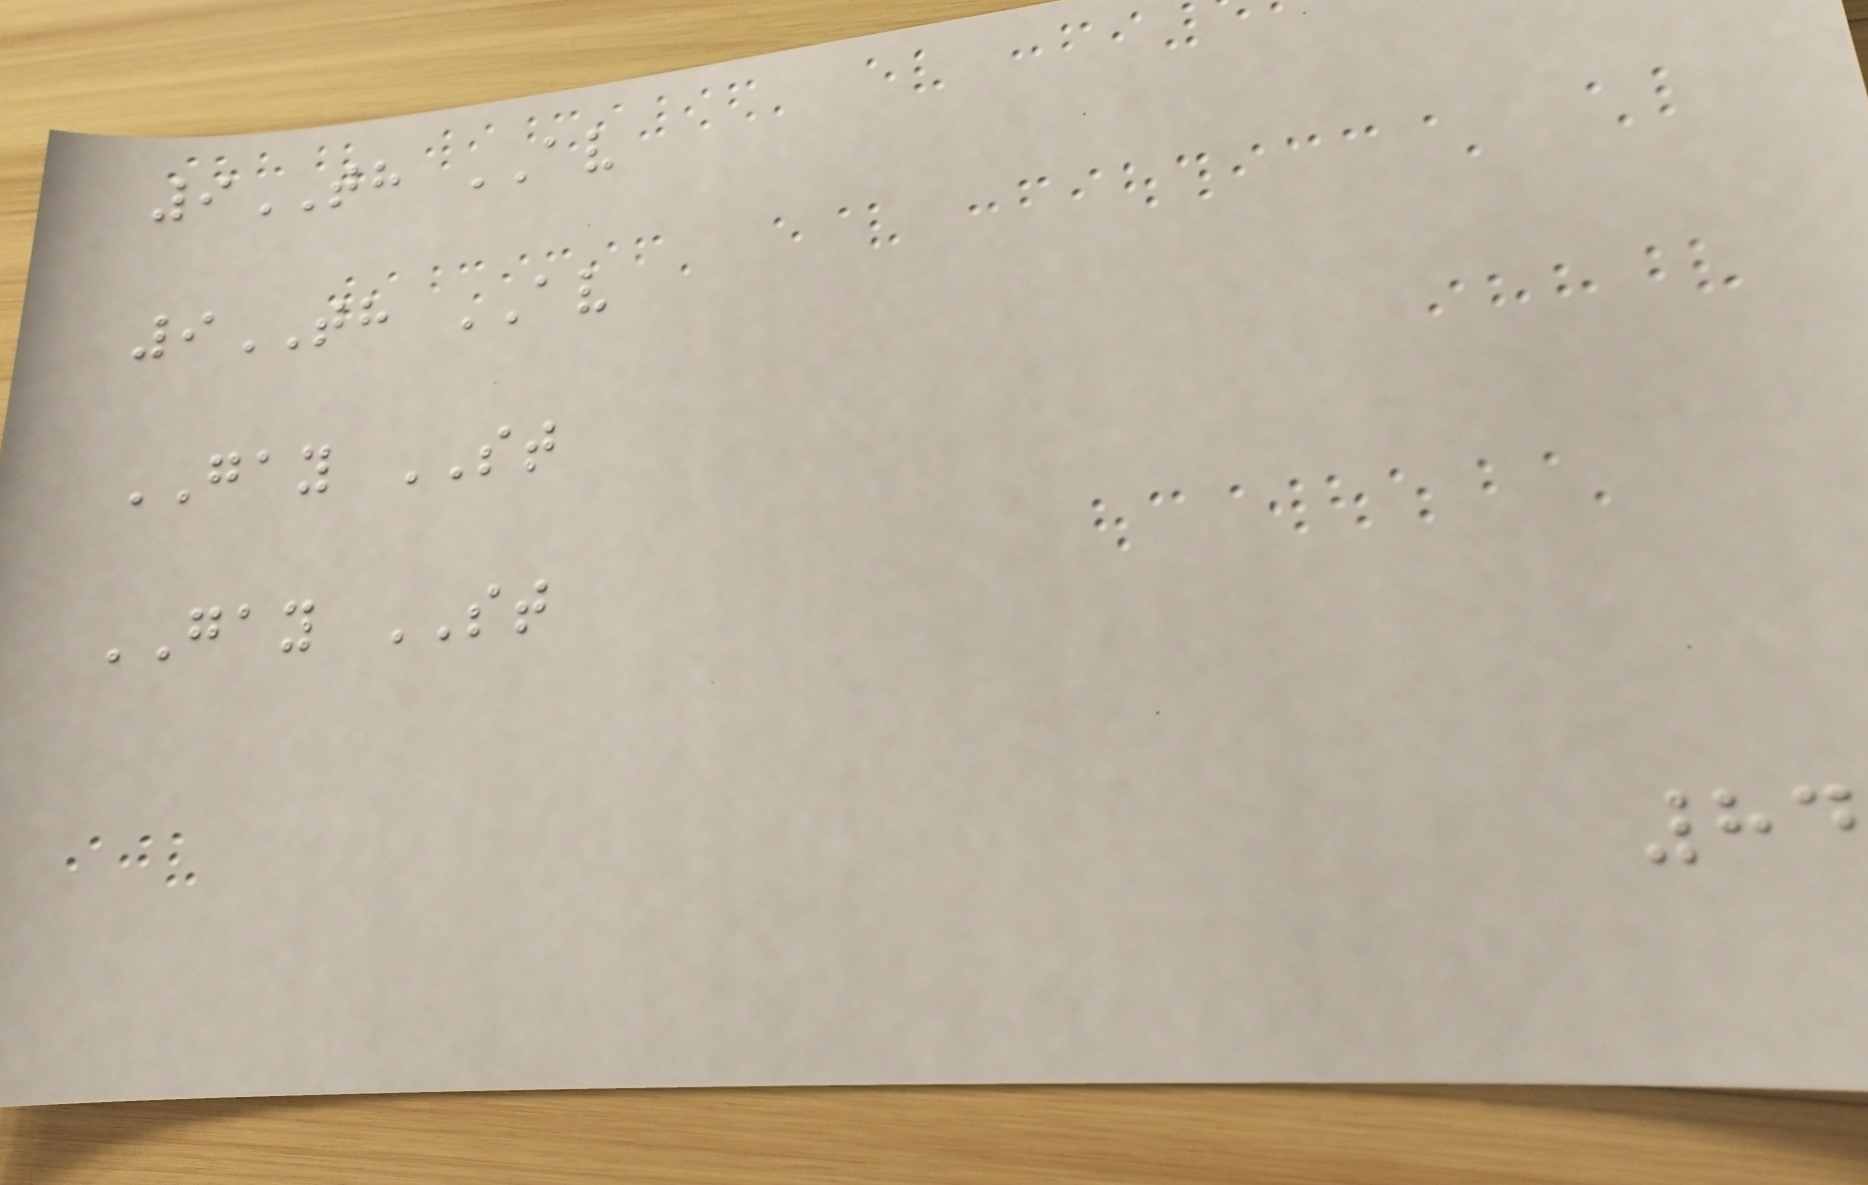9TH AV
9TH AV
GAY ST
GAY ST
84
